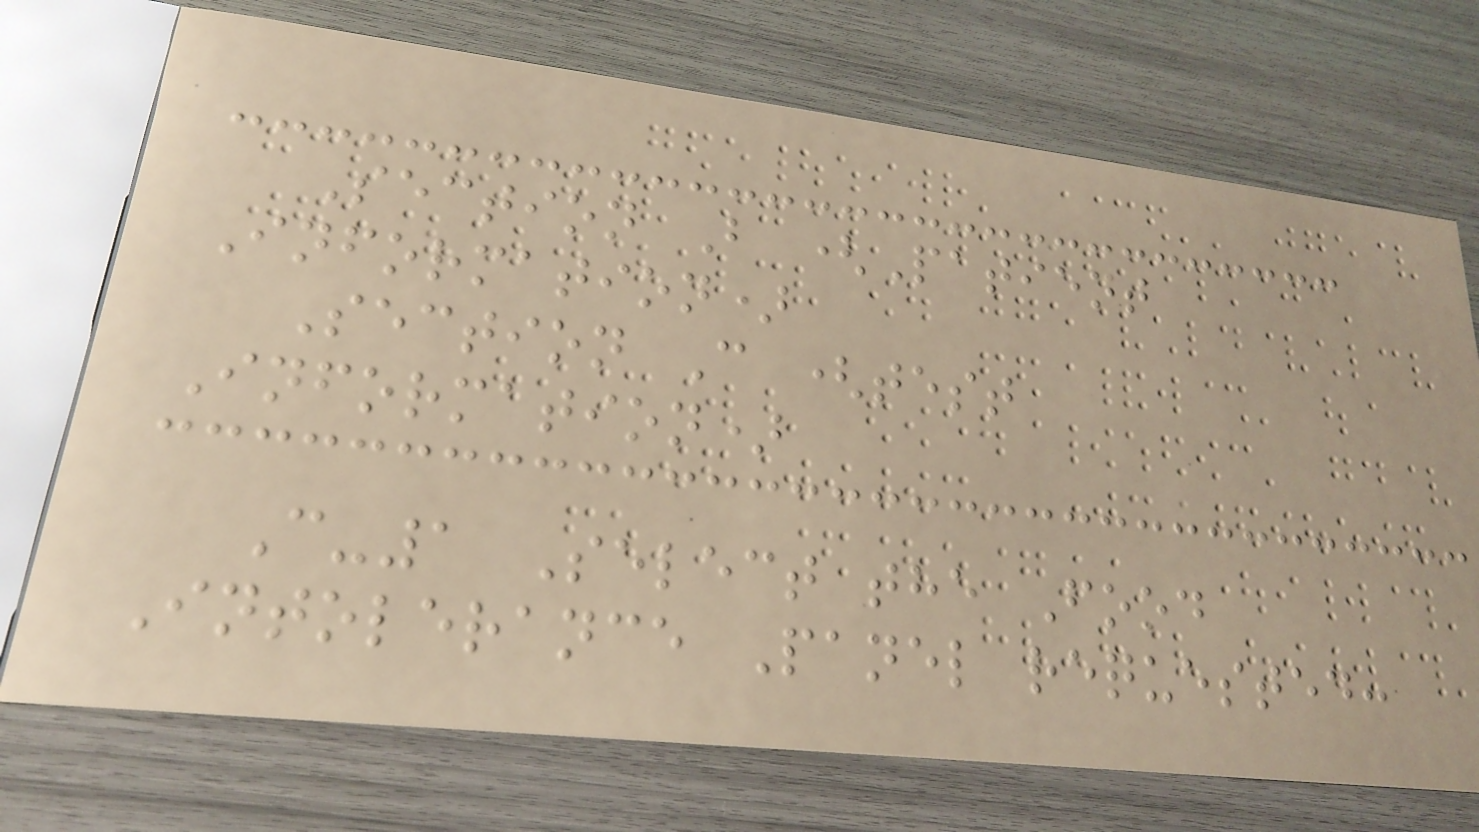Section B (Patient
Information)
Section C (test
Information)
C-1 Select the Food
Intolerance Panel requested:
